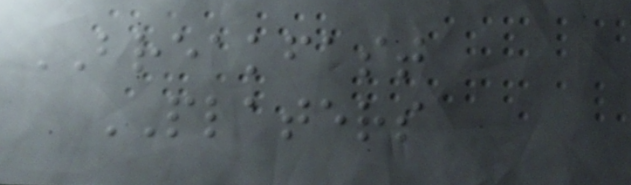BREAKFAST
PLATERS
